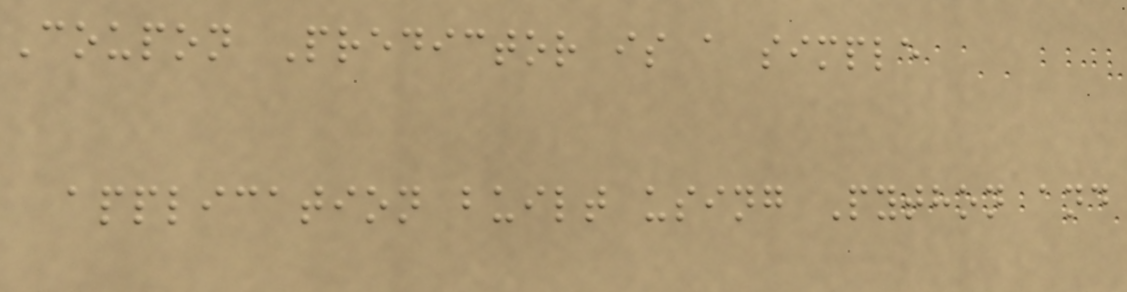Coupon Predictor is a simple
application built using Python and
